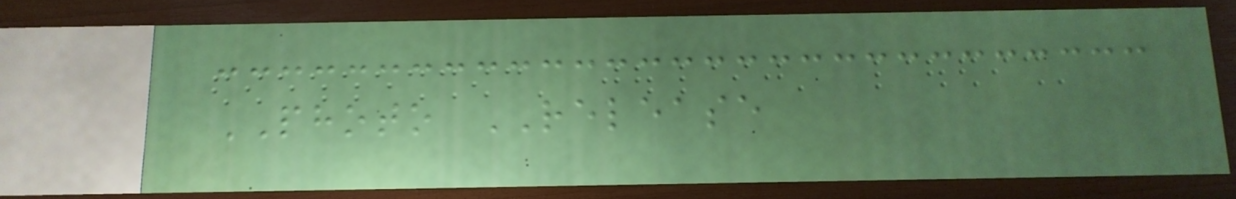PHOTO RELEASE
